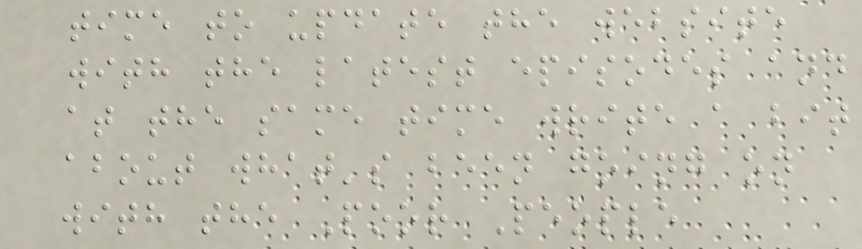time to update the website
with the latest episodes and
at the same time write a bit
about what's been going on
with the Poor People
